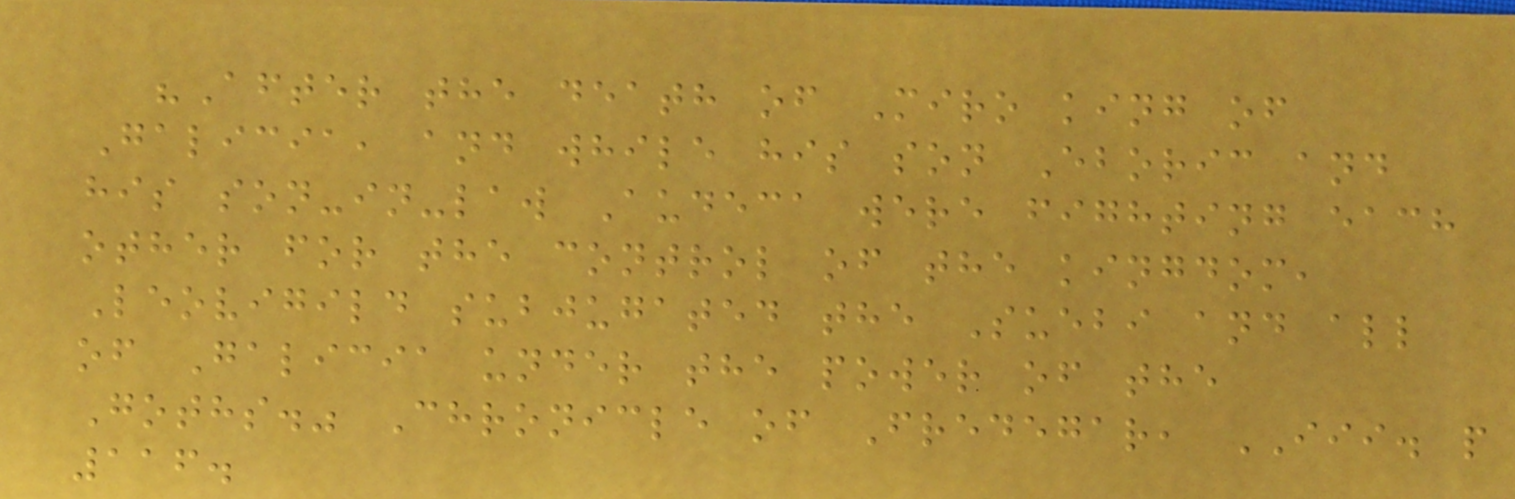"After the death of Miro king of
Galicia, and while his son Eboric and
his son-in-law Audeca were fighting each
other for the control of the kingdom,
Leovigild subjugated the Suebi and all
of Galicia under the power of the
Goths." Chronicle of Fredegar, III. p
116.
